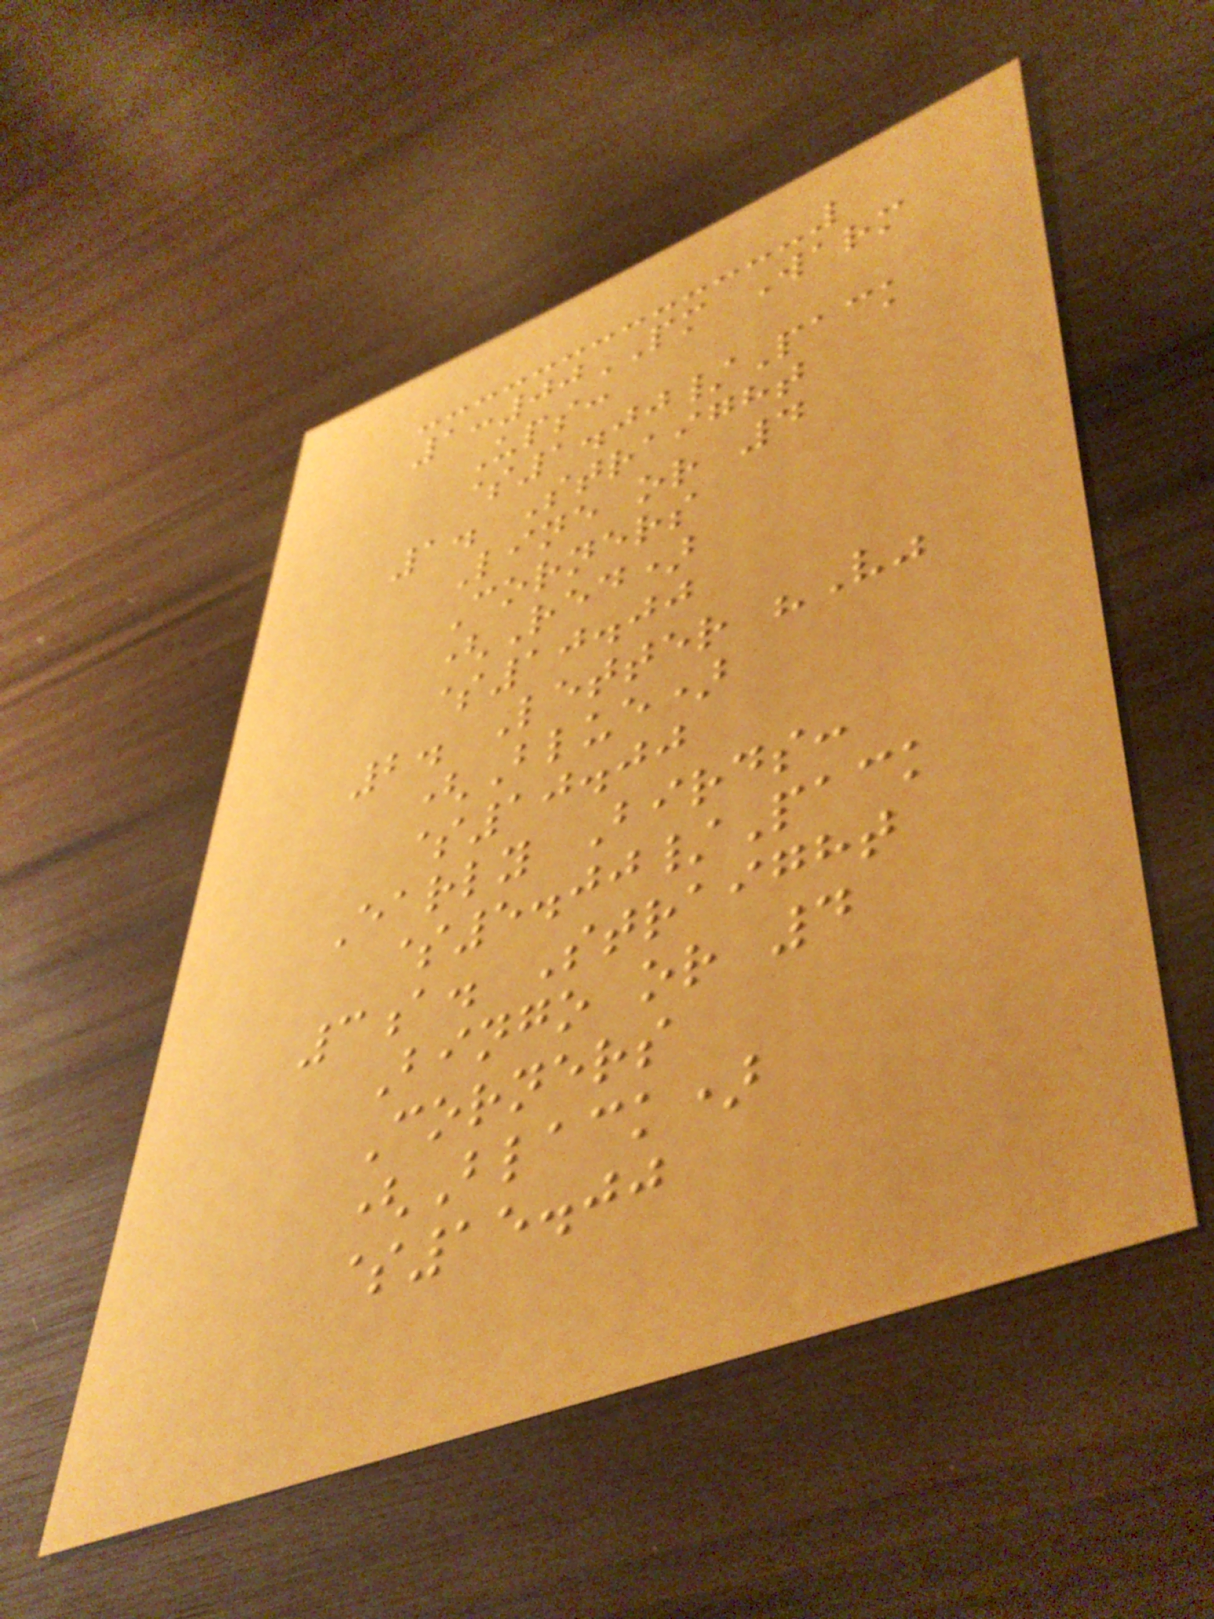1:00PM Warm
Ups:
$1.00/Pack
1. Straight
Line or 4
Corners
(Red)
$10.00
2. Letter "V"
(Blue)
$10.00
Early Birds:
$5.00/Pack
3a. Straight
Bingo or 4
Corners
(Black)
$15.00
